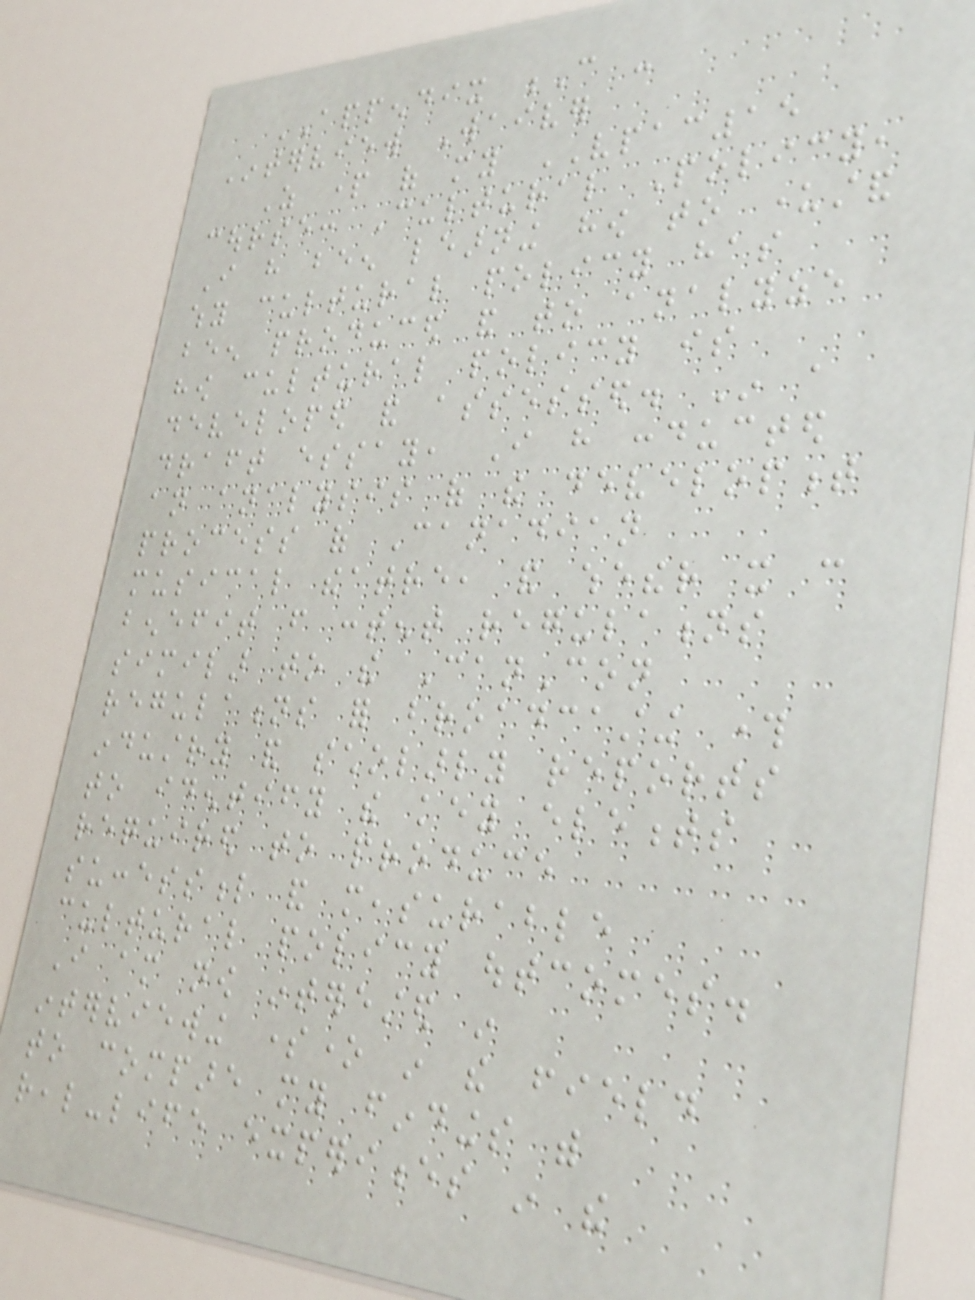APPENDIX C -
Interview Waiver
As part of my VPAC15
course: Cultural Policy,
I have been learning how to understand
why cultural policy has
been produced and to analyze
how cultural policy is
developed and assessed. In a
draft essay, I have conducted
an analysis of the development
process of Canadian
musical theatre, and whether it can
benefit from content regulations
similar to the CanCon
regulations for broadcasting through
industry and scholarly reports
to identify the key elements
required to produce
successful and measurable
cultural policy outcomes.
I am now interested in
interviewing someone in the field
to compare my findings with
real-life experiences in the
